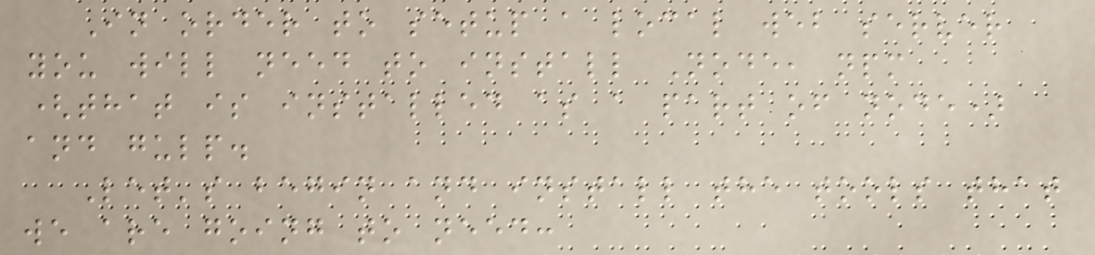In order to setup a local web server
you will need to install Node, npm
(that is installed as a part of node)
and gulp.
Let's begin and install the tools that
we are going to need:
